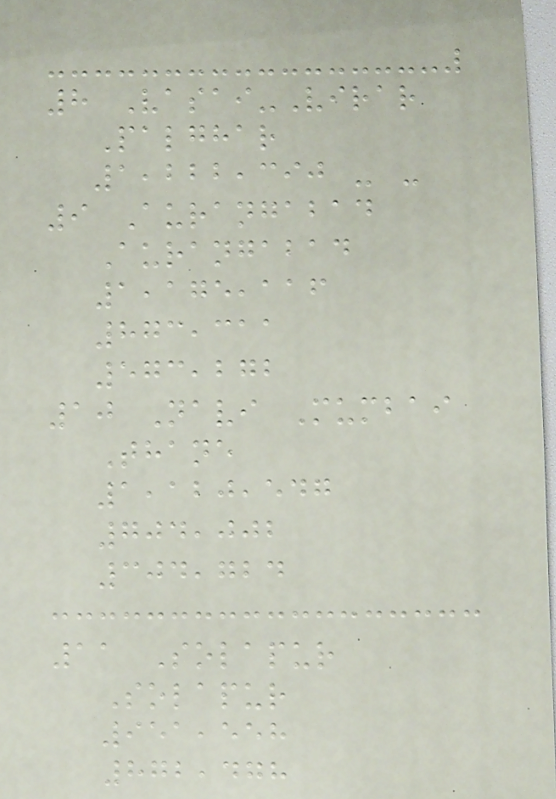8 Vasai-Virar
Palghar
1,222,390 - -
9 Aurangabad
Aurangabad
1,175,116
873,311
573,272
10 Navi Mumbai
Thane
1,120,547
704,002
304,724
11 Solapur
Solapur
951,558
872,478
